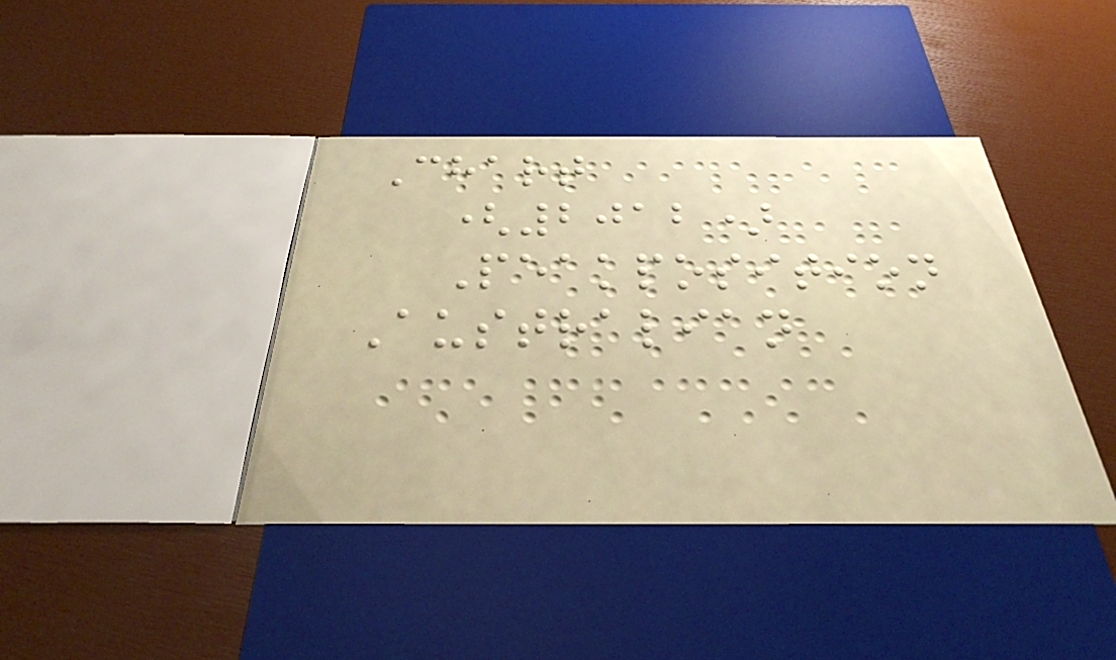Chart
(2012)
Peakposition
Australian
